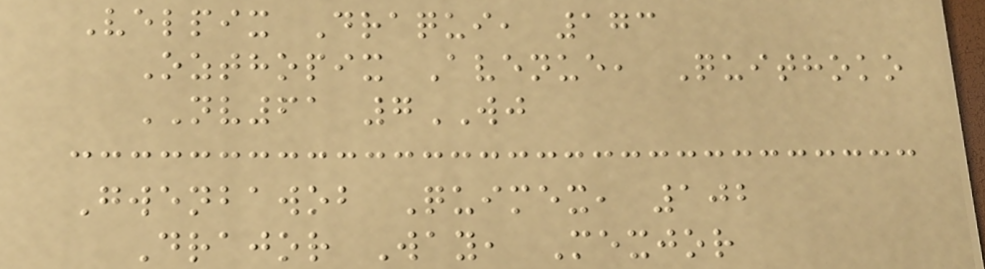Velpix Draqui, 173
Ozthopix Avenue, Quithoko
NV61 7WJ
Gwenbawob Quimex, 102
Drajor Way, Mexjor
